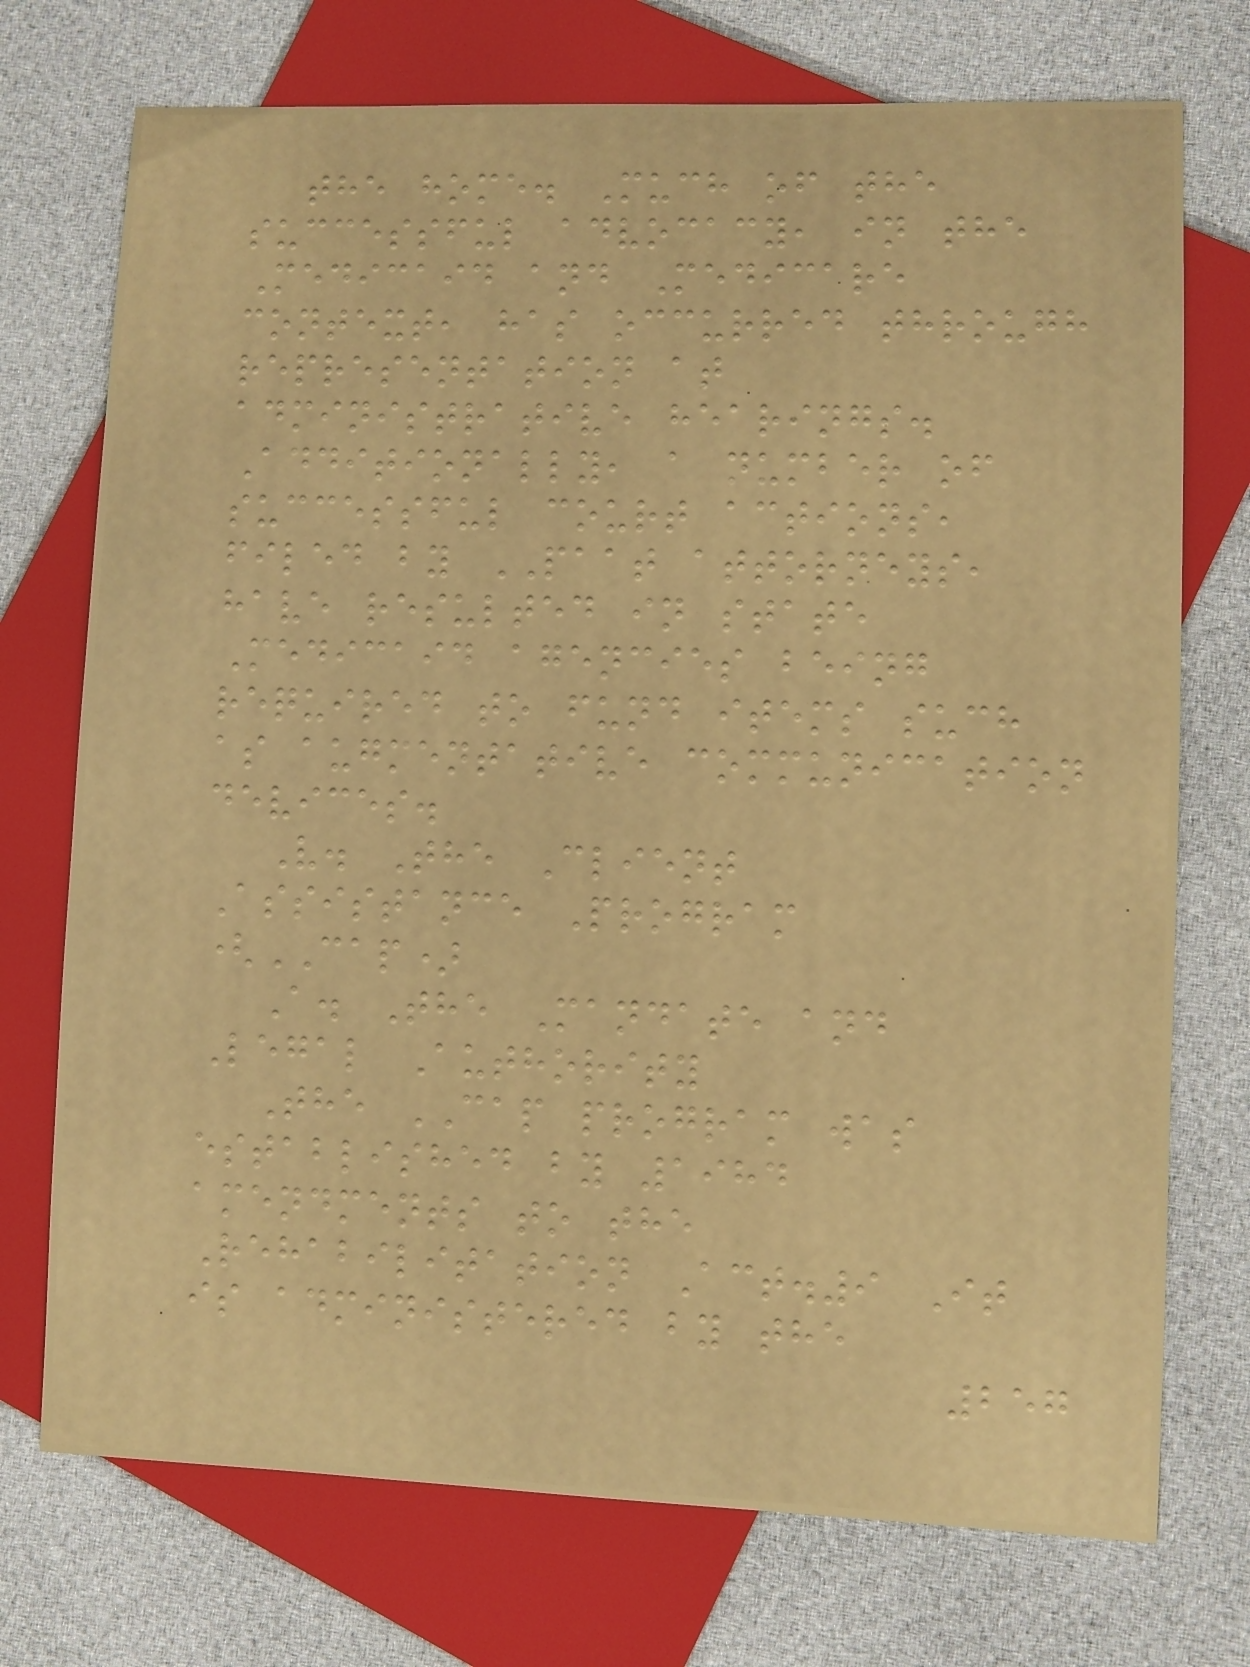the home. Much of the
successful advocacy, in the
Medicaid and Medicare
context, has occurred through
representation at
administrative hearings.
Additionally, a number of
successful court actions,
filed by PAAT attorneys,
have resulted in state
Medicaid agencies being
required to fund items such
as augmentative communication
devices.
V. The Client
Assistance Program
(CAP)
A. The Mandate and
Legal Authority
The CAP program was
established by 1984
amendments to the
Rehabilitation Act.9 It
is administered by the
257
